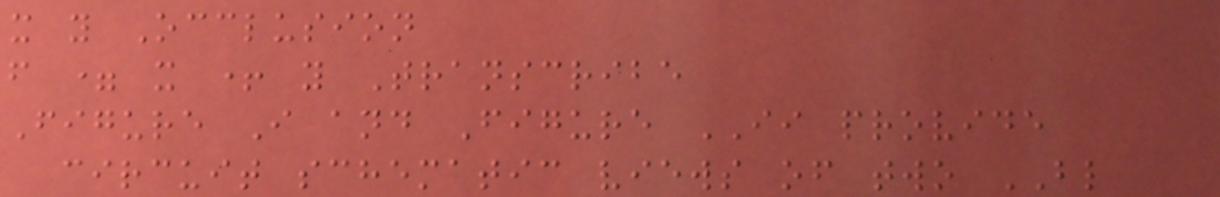x y Occlusion
f = x + y Transcribe
Figure I and Figure II provide
circuit schematic views of two BL
